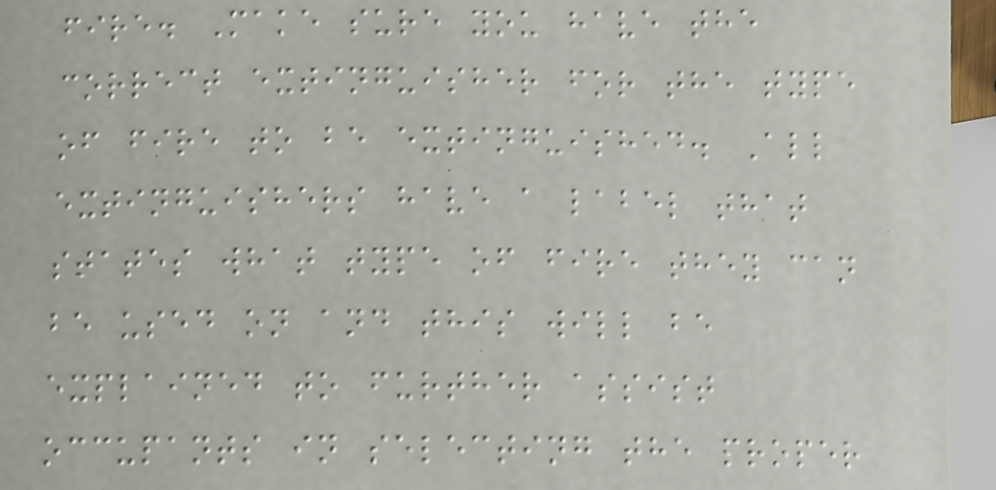fire. Make sure you have the
correct extinguisher for the type
of fire to be extinguished. All
extinguishers have a label that
states what type of fire they can
be used on and this will be
explained to further assist
occupants in selecting the proper
